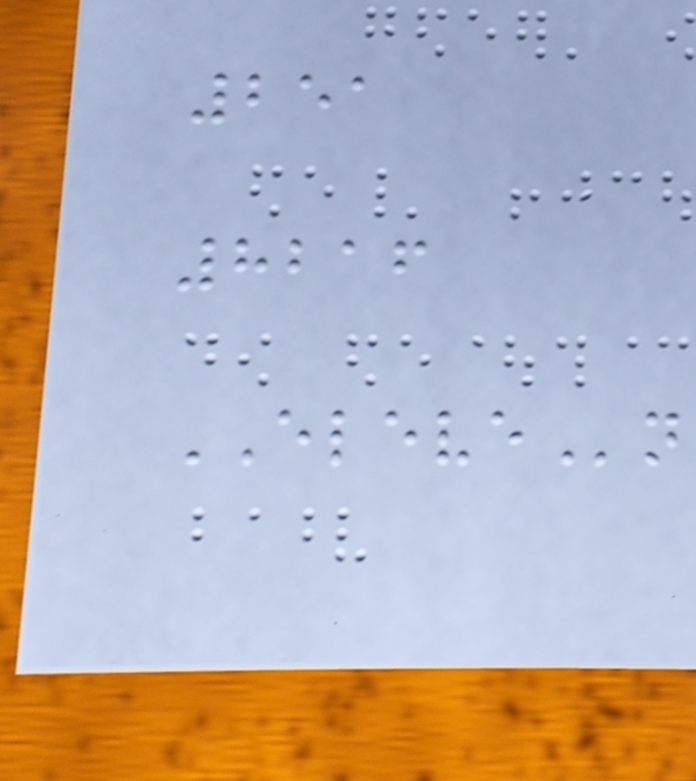251
8216
ELEVEn
